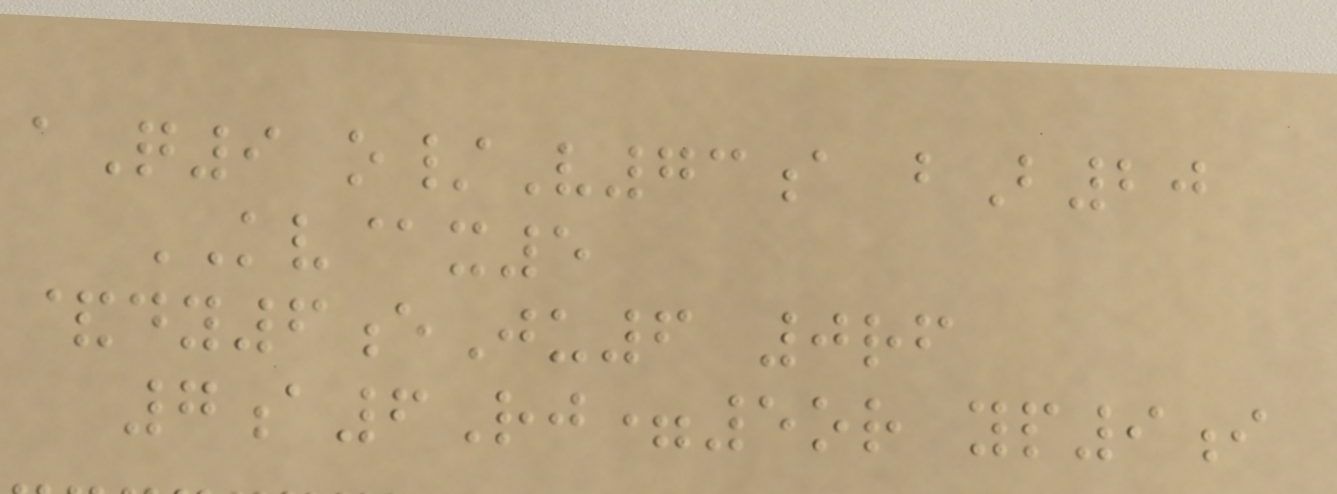aQ9 o/V73a bB20
KV@x5
&dy6eJu6 0rf
7a6Rj=5or yp9i
